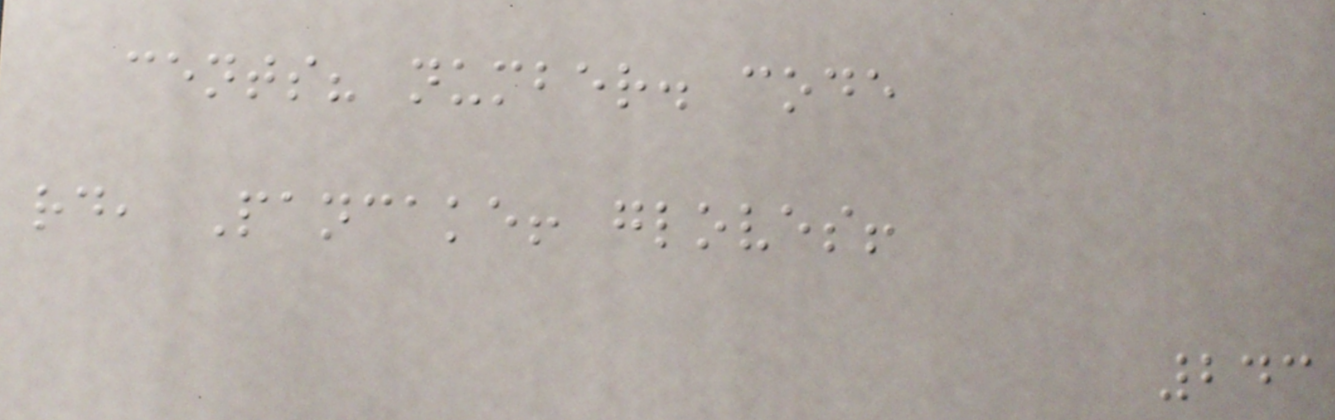cents? number. code
rd, Pancake! gloves!
243
